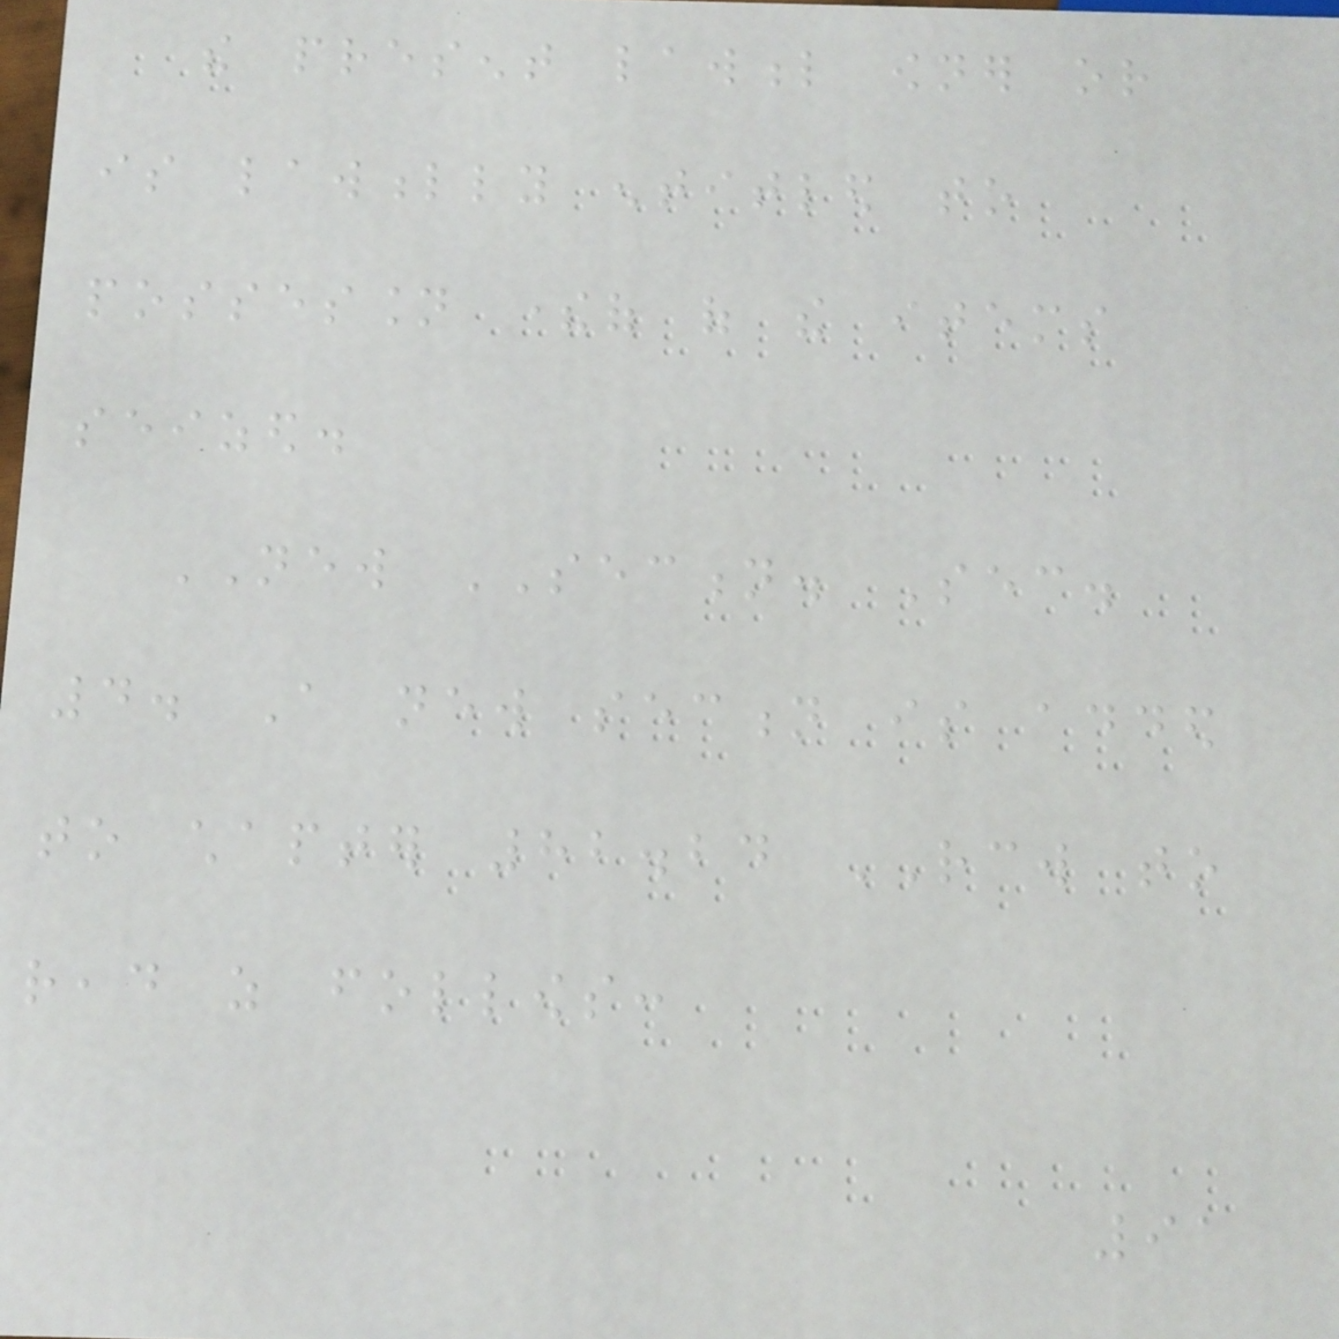the present lawful owner or
is lawfully entitled to
possession thereof of the items
seized.
NEW SECTION. Sec.
4. A new section is added
to chapter 82.24 RCW to
read as follows:
91
